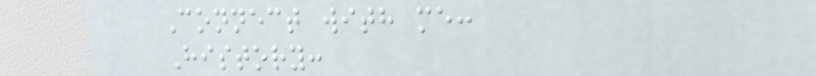Connect with me:
History:
